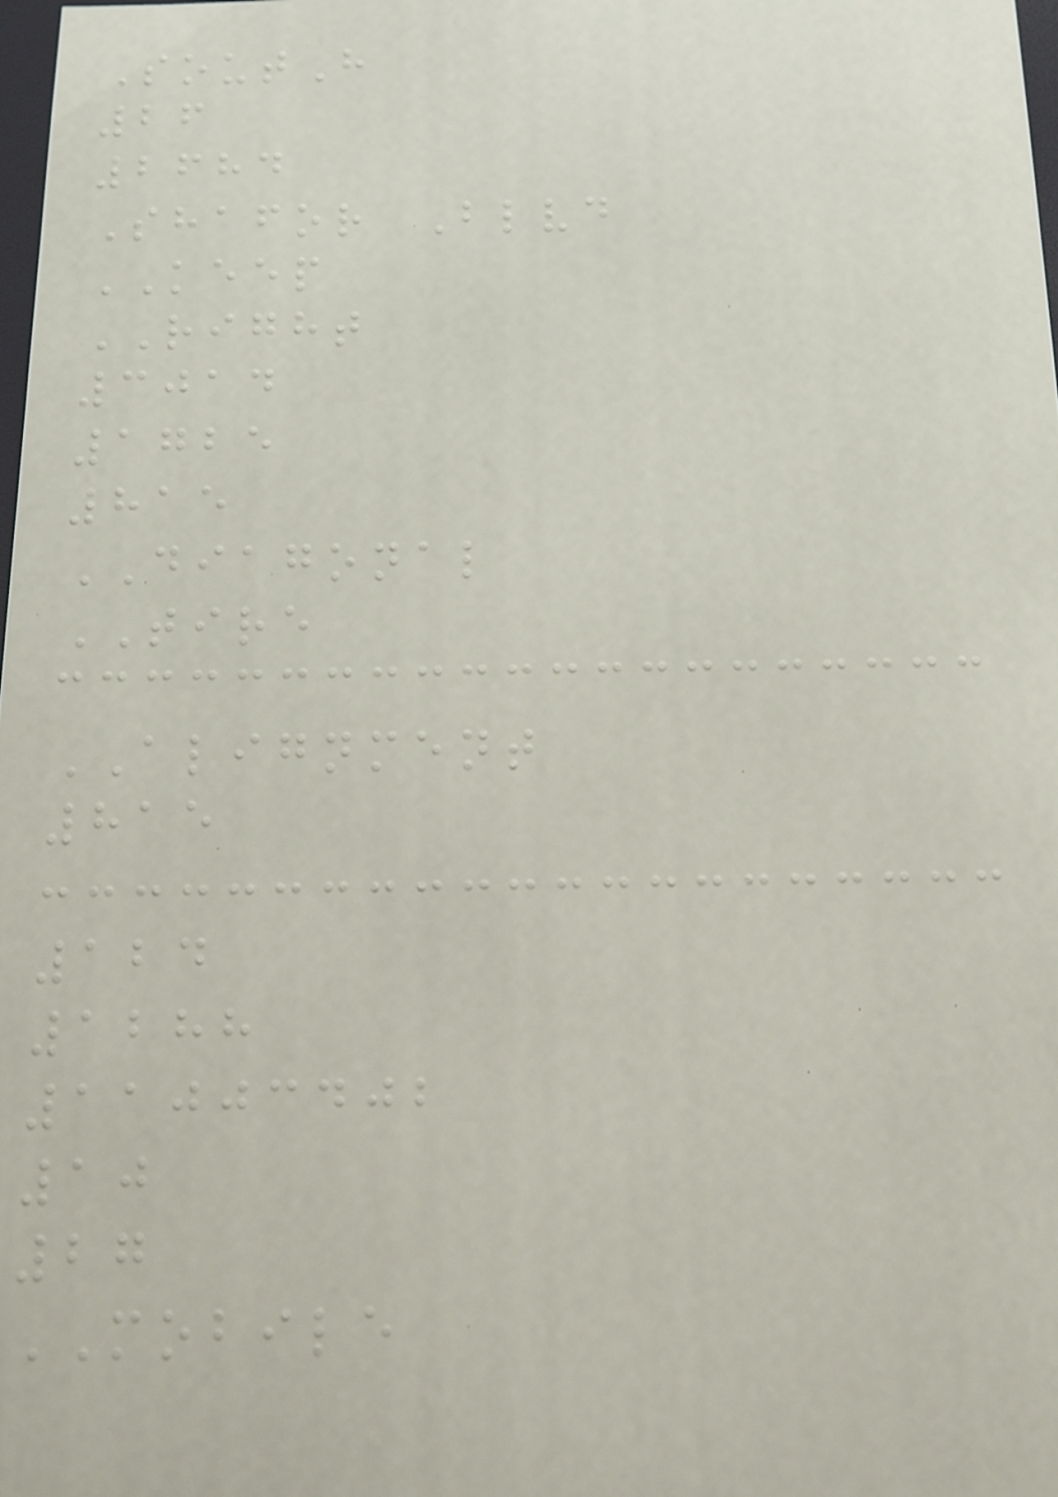SoutH
26
2684
Shafor Blvd
KEEP
RIGHT
3014
1725
815
DIAGONAL
TIRE
ALIGNMENT
815
124
1288
11003402
10
27
MOBILE
